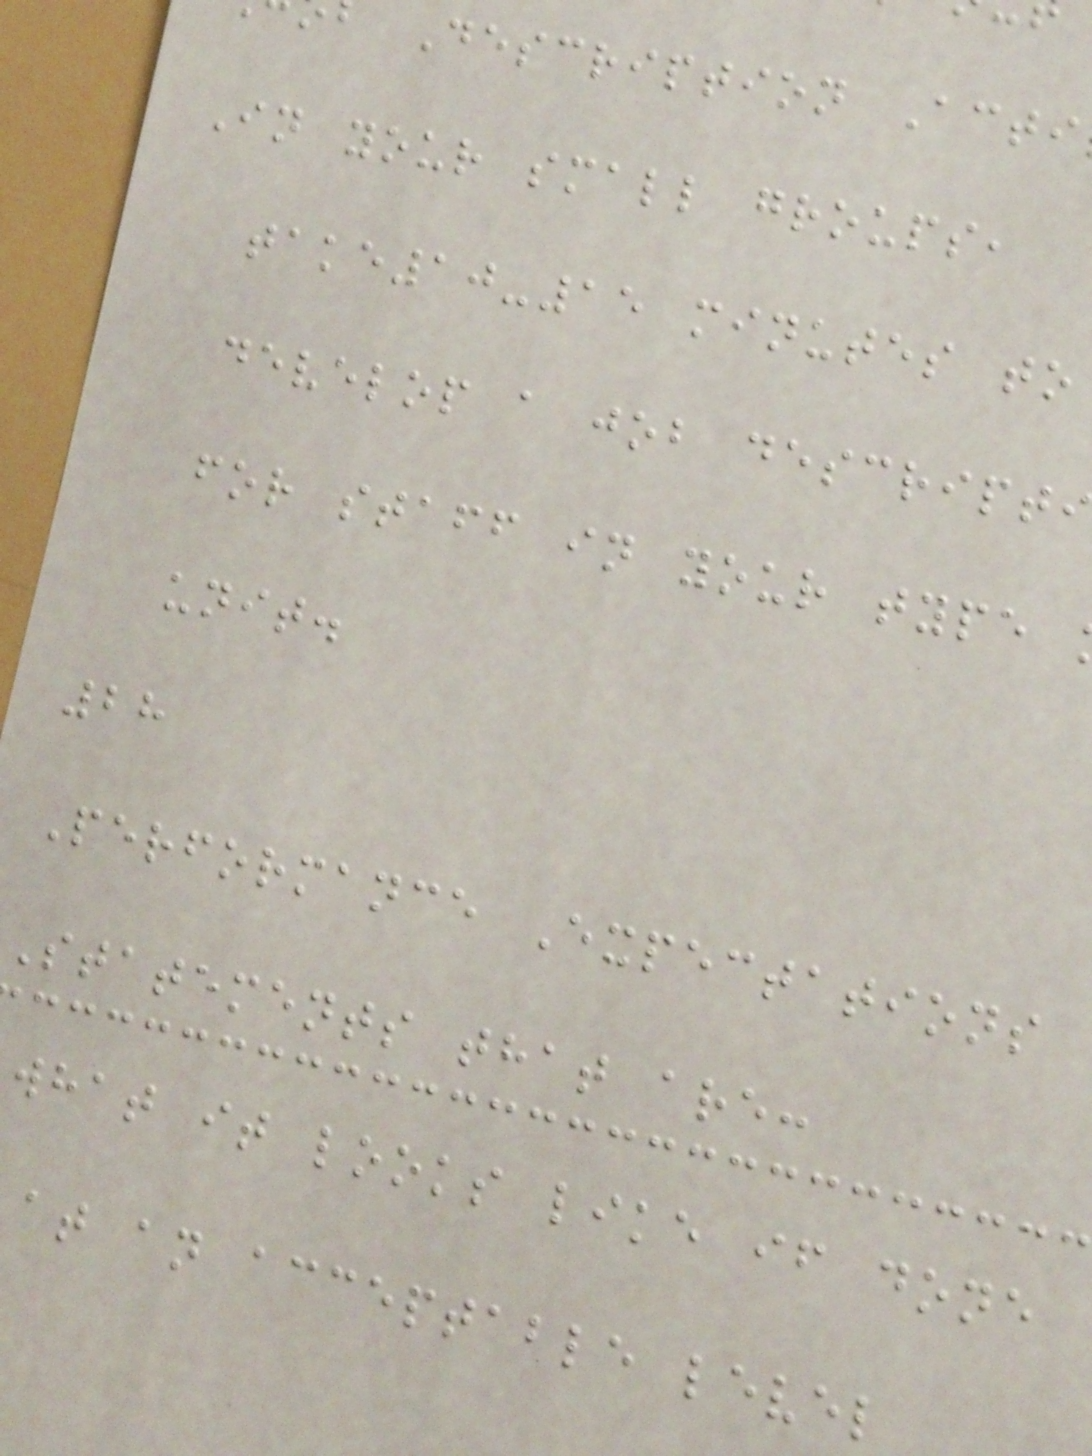Description Acti
In your small groups,
take10-15 minutes to
develop a job descript
for staff in your type
unit.
28
Performance Expectations
Statements that are:
what it looks like if done
at an acceptable level
